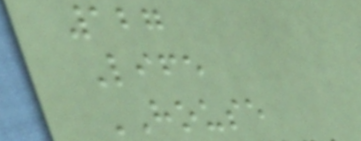127
Life
HOUSE
